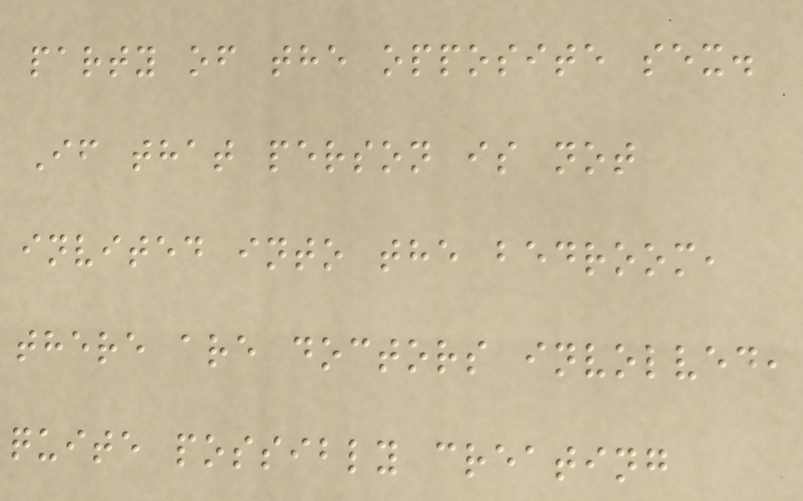party of the opposite sex.
If that person is not
invited into the bedroom,
there are doctors involved,
quite possibly creating
